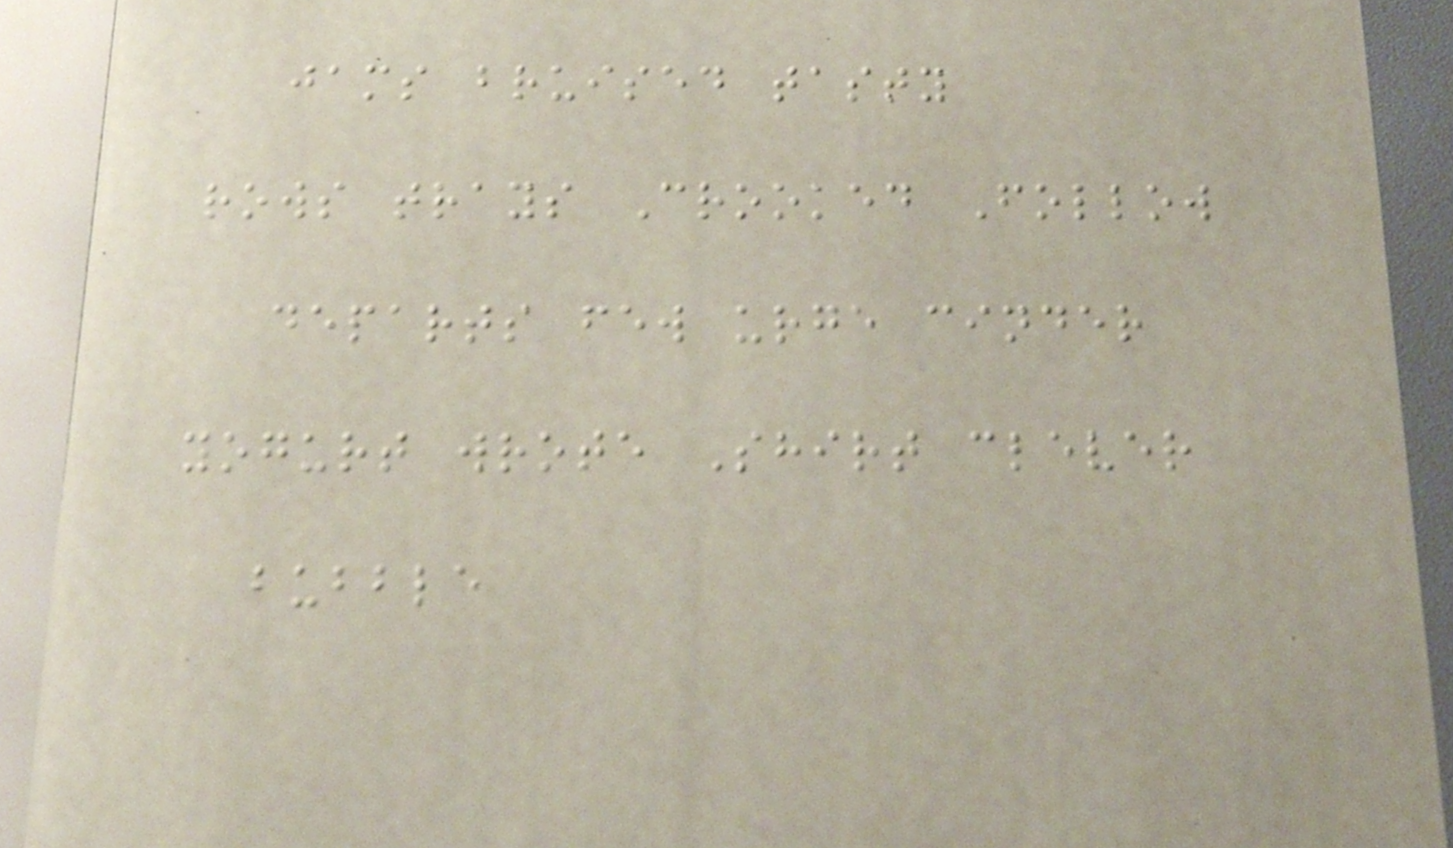jams bruised tasty
rows trays Crooked Follow
departs few urge cinder
yogurt wrote Shirt clever
bubble
